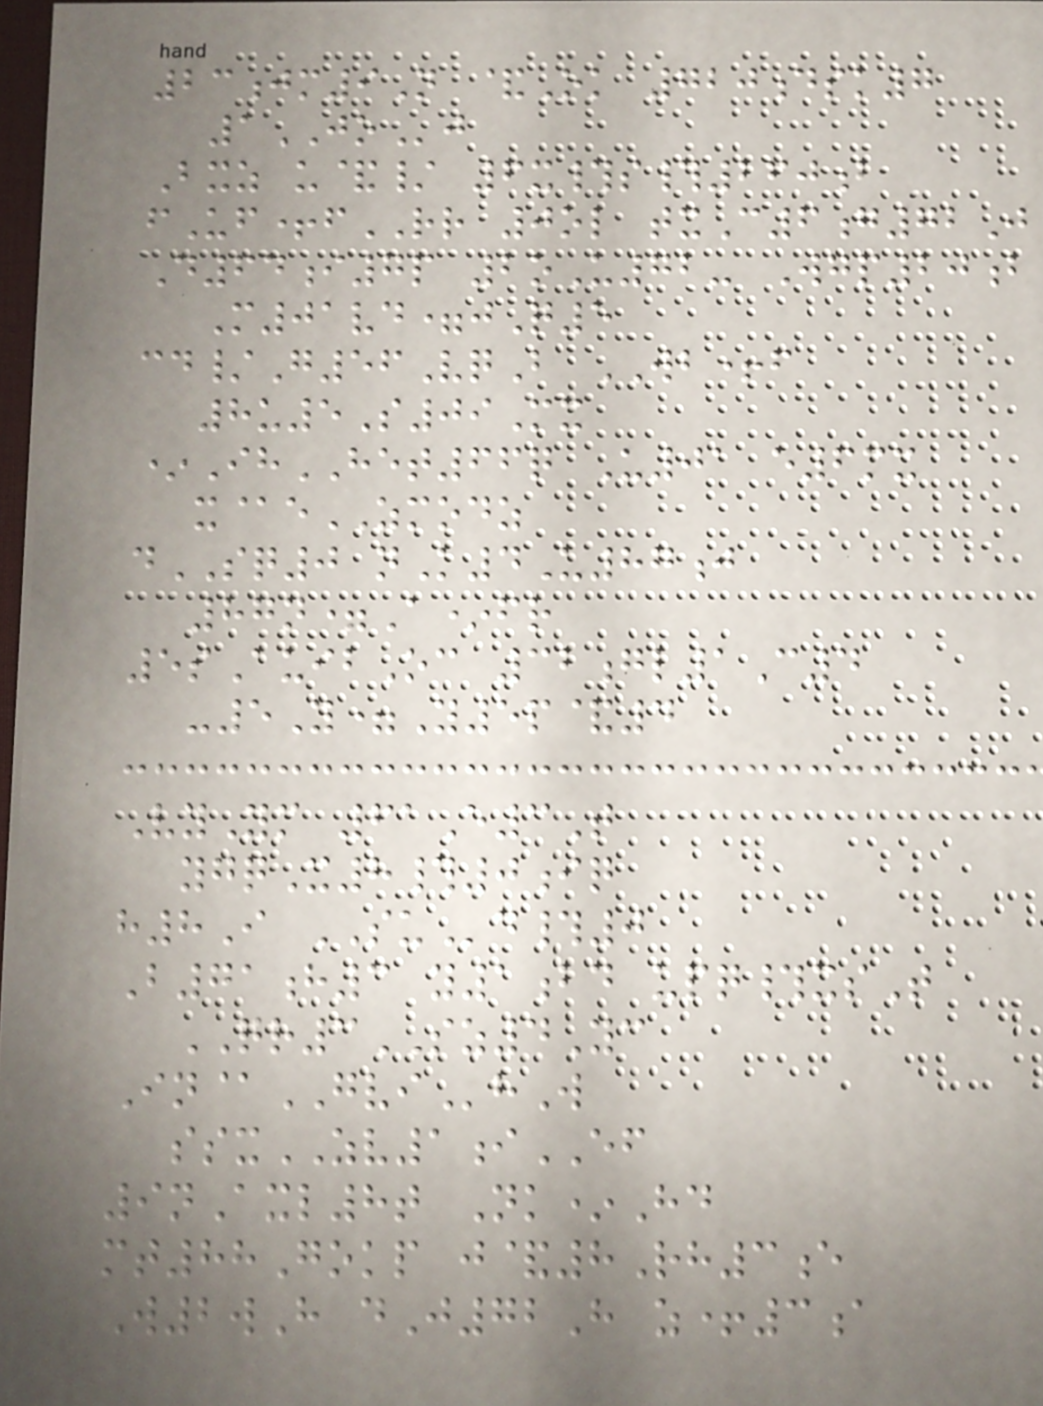23jm9N &Ok 720dsk7
1JOj
Bxz u&/ 6x#s#260b
fUf+fRR 0ol txC6g72J
D64i7p 2oU72- Wgp20b
M01vd=jQ5
cd/G56VqB WB+f
8u5S09Mx
*IhHET66q U01 e6mx
x@eZMODZ
dSQ0 nK4U87j
87n=A*fr
5sAuibOc 32gl1C4
-5Y=Y5p&4
VyYm 61E3T
ygqX8#0iq
h8I SUd#0
B71h3 y1bd upq#xsT
QR3SZ4Yc
In@GVIhW
ssxZV1iEF
9nAxl8t Nk*Hd
mt88Gokp j&8Rh3e
W2wH dJ72H z+3a
